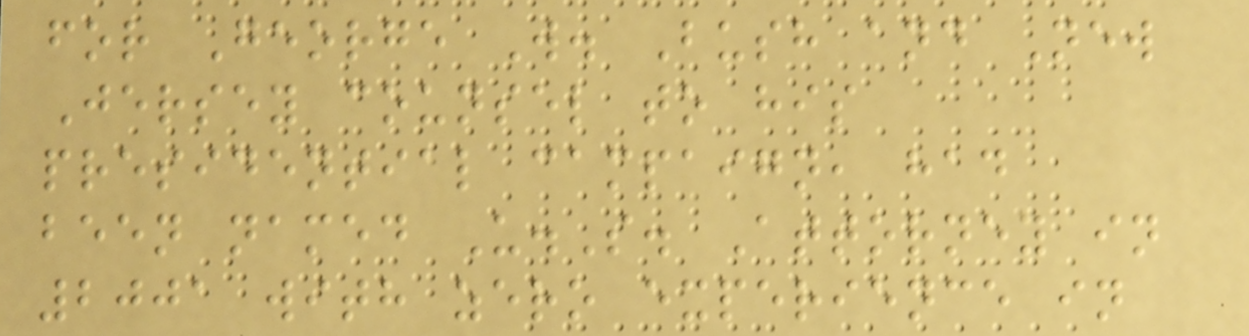for George W. Bush and New
Jersey counsel to his
presidential campaign, had
been named U.S. Attorney in
2001 with zero experience in
